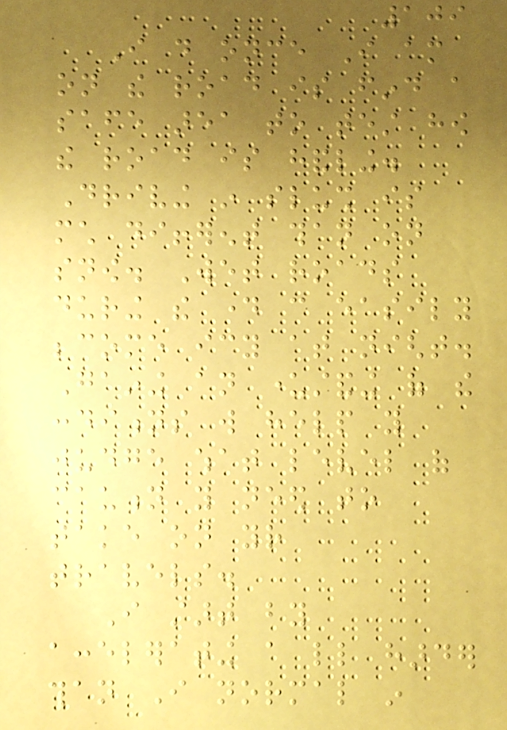109
I do once I am
on the road is find a
safe area to test how
the road is handling.
Driving in slush is
much different than on
snow. Wet roads
during the day can easily
become icy at night.
Gaining an understanding of the
conditions will help you
judge what level of
caution you need to
take on your
travels.
I start by
accelerating a little harder
than I normal in
